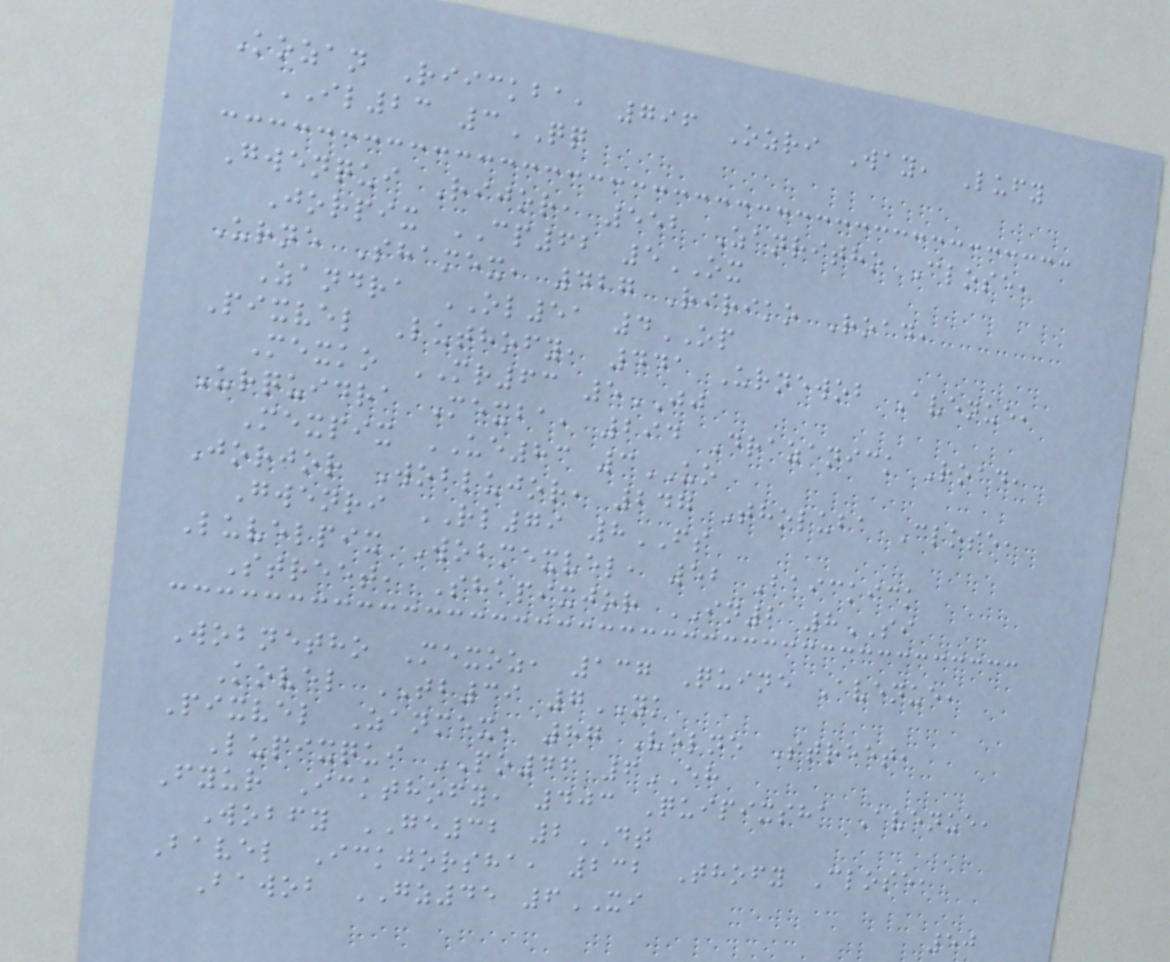Kozan Riickba, 796 Ozri Way, Lufy
IL23 3QQ
Gwenqui Rijor, 552 Zanritho Close,
Jorpix CP62 5OX
Urne Shamex, 427 Ririko Road,
Zandra OL51 4OP
Pixvel Luthofy, 441 Urnewob Avenue,
Mexko MR63 5JJ
Urquidra Mexba, 294 Drazanick Road,
Mexpix UE83 3UO
Jorjor Woblujor, 247 Tholuba Close,
Gwenri RL79 8FS
Luvelpix Wobmexvel, 52 Baickick
Street, Shapixjor IN2 8SI
Wobnetho Mexoz, 137 Quine Avenue,
Kovel TB39 7YK
Pixvel Zanmex, 87 Velne Street,
Lupixqui PO46 6EH
Fyur Ickthofy, 403 Quipixsha Avenue,
Wobfy GE32 2DT
Bavel Ickjorsha, 232 Thofy Close,
Bawob GZ45 6XI
50
